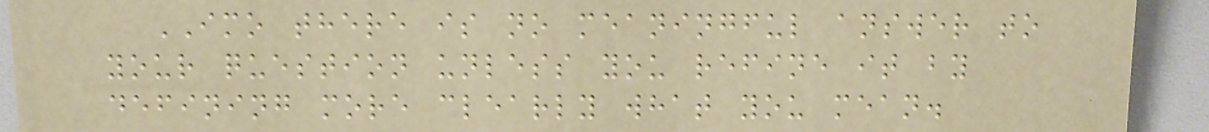IMO there is no meaningful answer to
your question unless you refine it by
defining more clearly what you mean.
